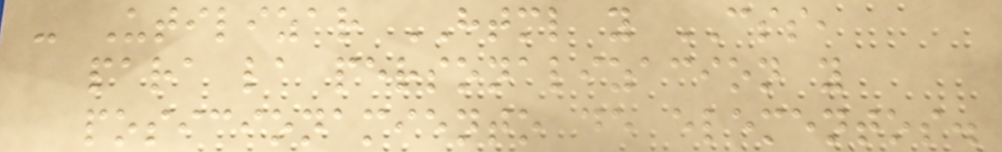- Utilizar HTML y CSS,
para la personalizacion y
posicionamiento de elementos.
